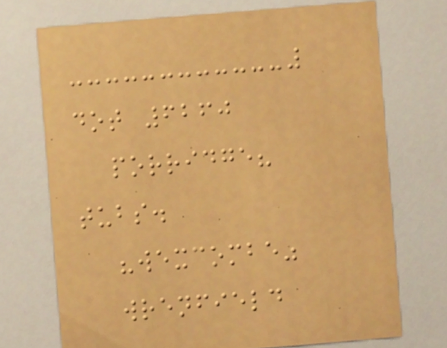dot 6260
porridge?
tubs.
"wexcombe"
wrenfield
